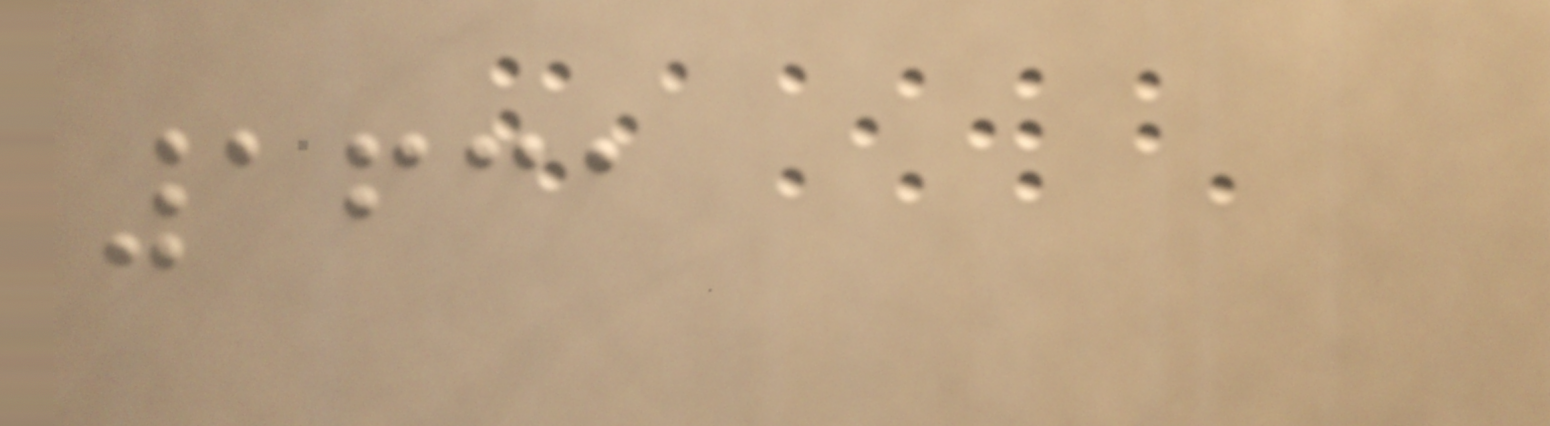1631
